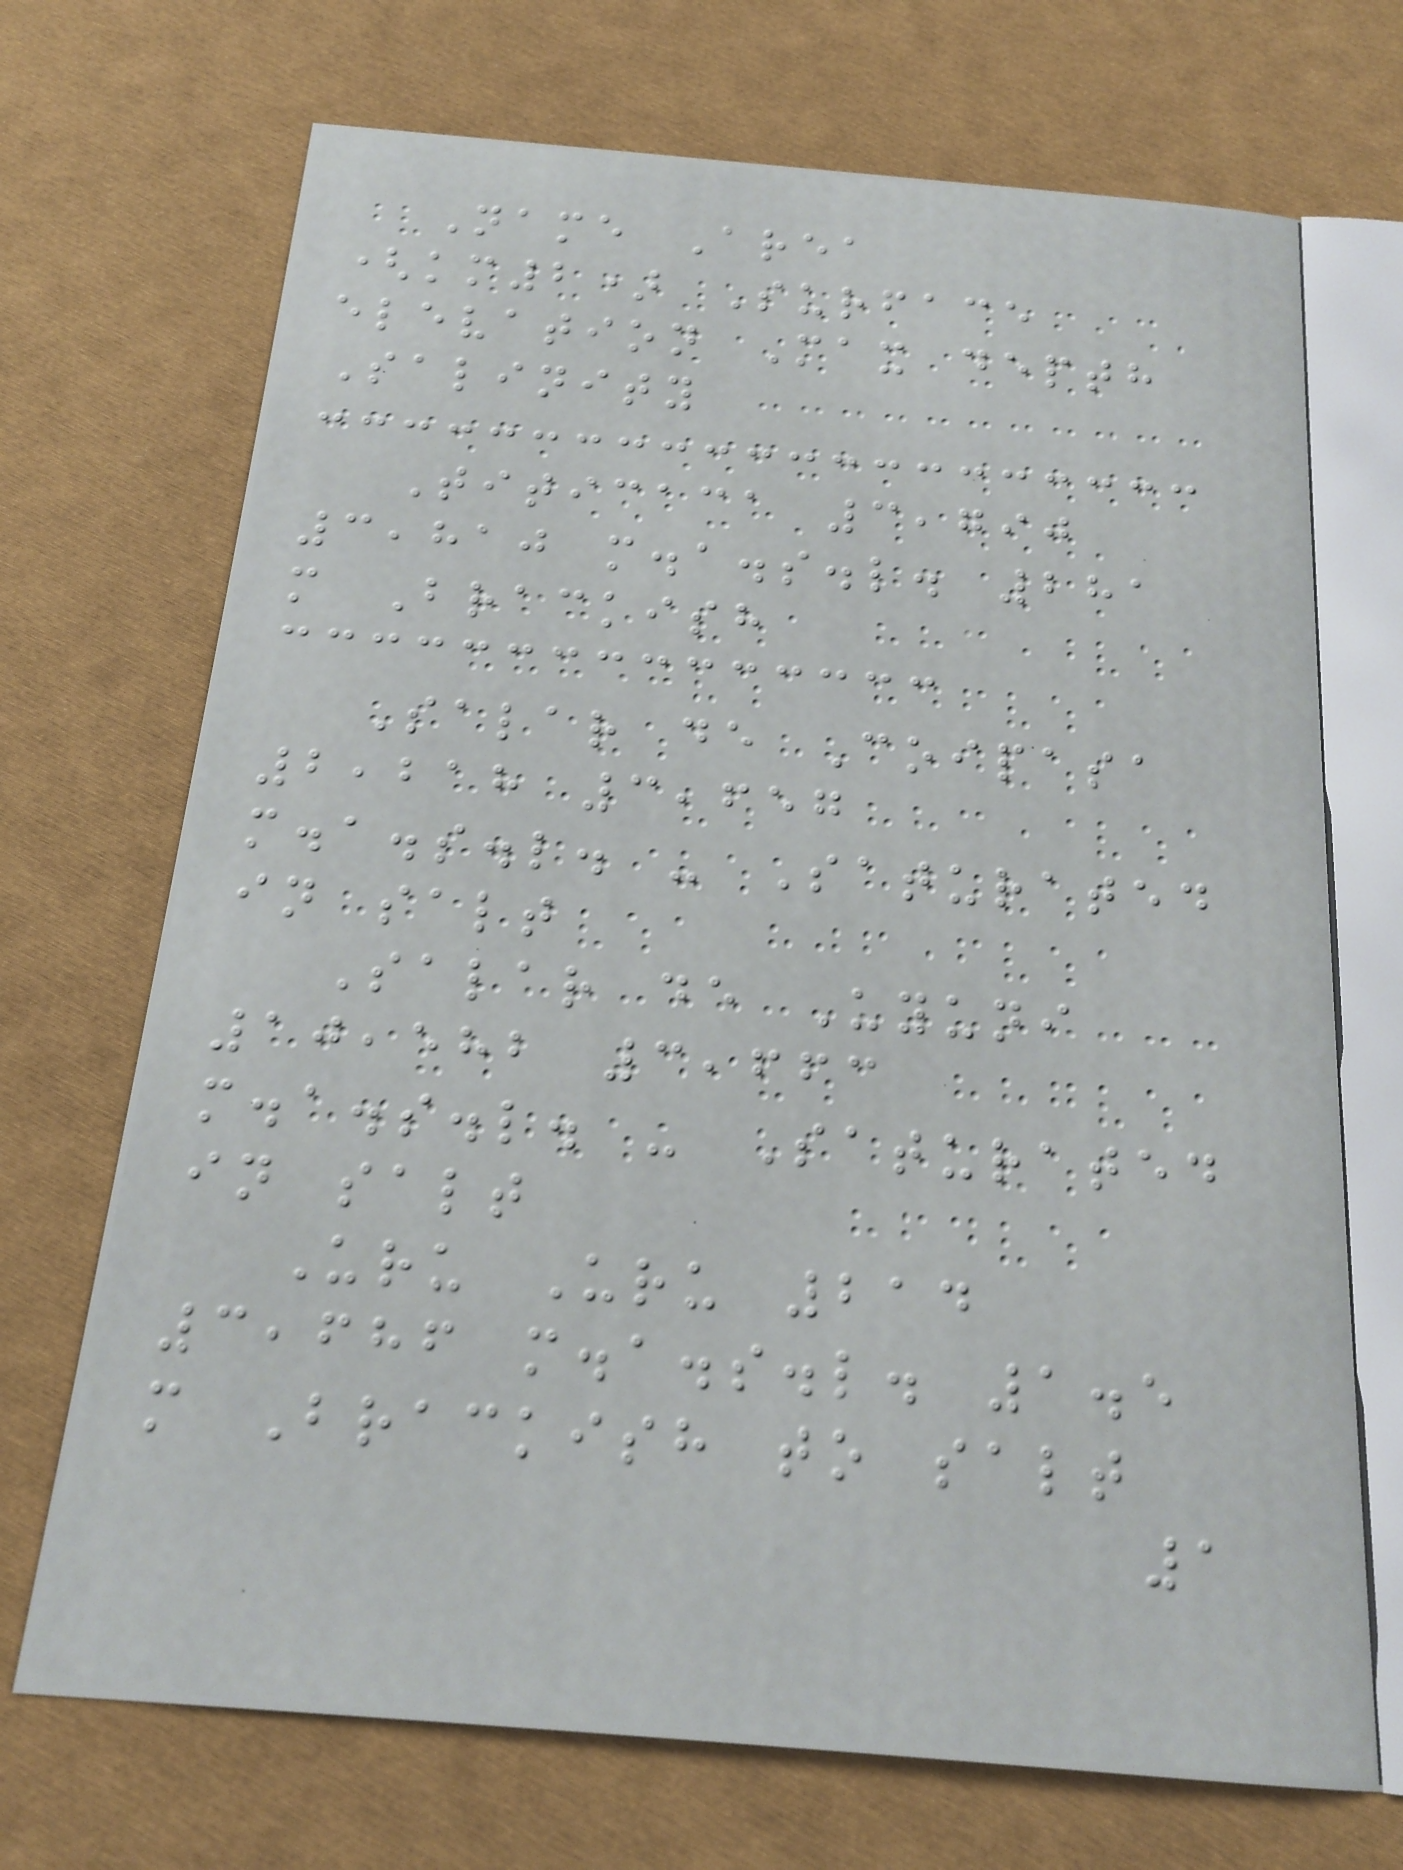Name Area
(km2) Surface
elevation Max depth
Salinity
Titicaca 3,790
3,810 m.a.s.l. 281
m Brackish
Salar de Coipasa
2,218 3,657
m.a.s.l. - Saturated
in salt
Salar de Uyuni
10,582 3,663
m.a.s.l. - Saturated
in salt
Uru Uru 214
3,686 m.a.s.l. 1.5
m Brackish to salt
1
